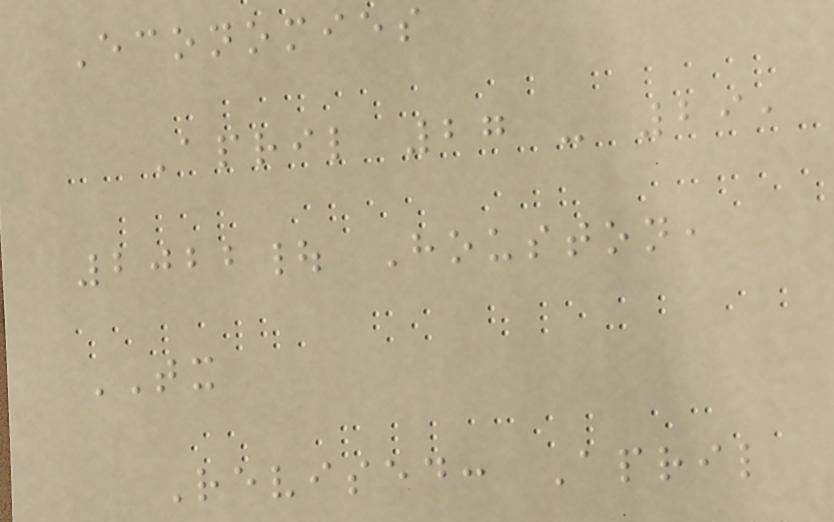Economies
April 27 - 29,
2022| Houston,
TX
Revised: April
